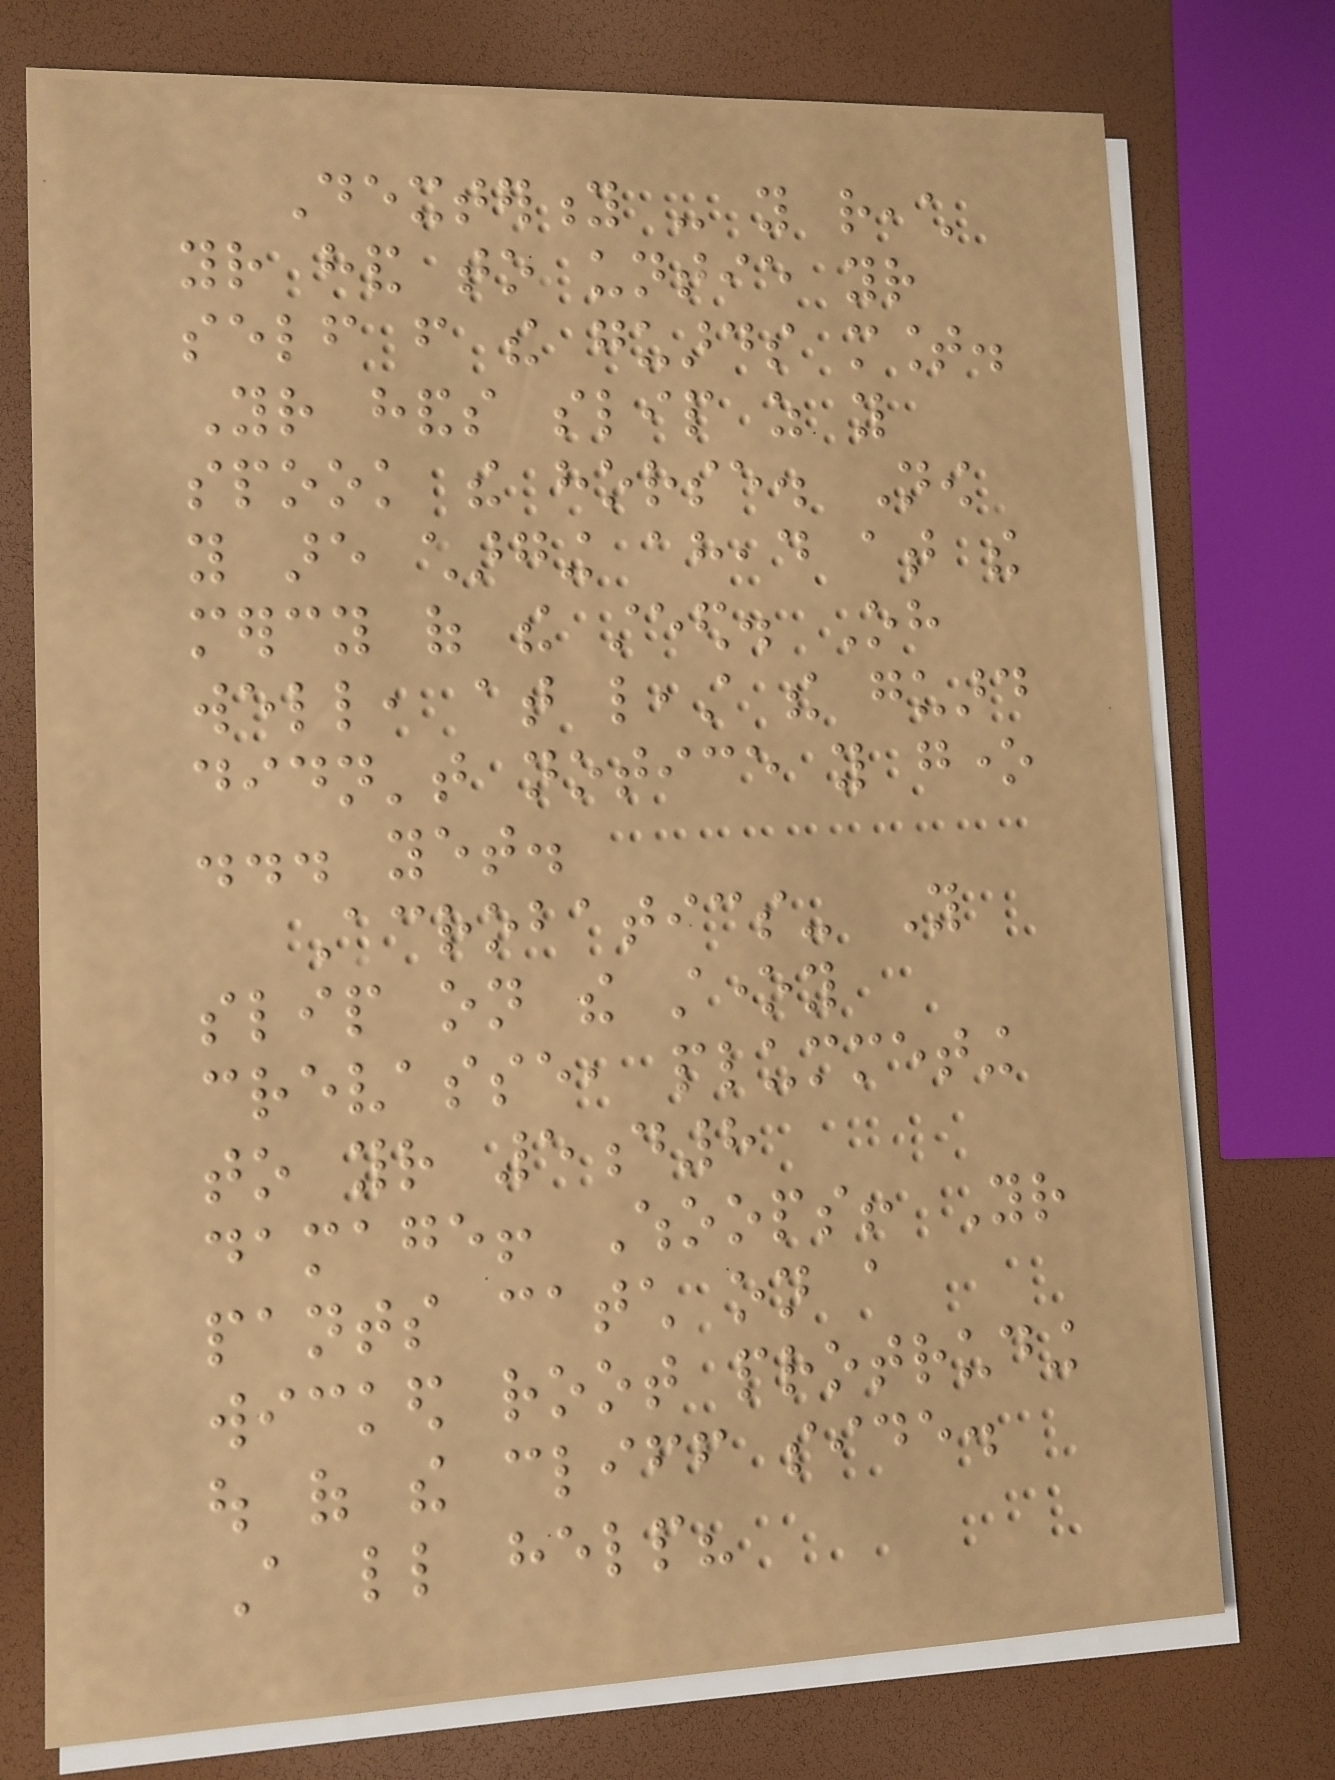Dexterity - you reach
your hand to untie your
self from the guards mount.
Your hands slip as you
spook the horse. Now
you are charging ahead at the
mercy of the steed. Oh
well, at least the guard
didn't notice you gone
... yet.
Acrobatics- You
slip on the stoney
crevasse, plummeting
to your 5d8
damage! Whoops! Your
pants catch on a
wicked root protruding
out of the cliff side.
A little help?
